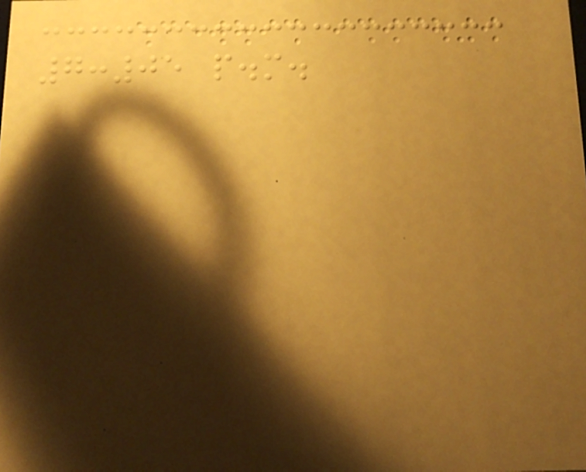7:05 p.m.
